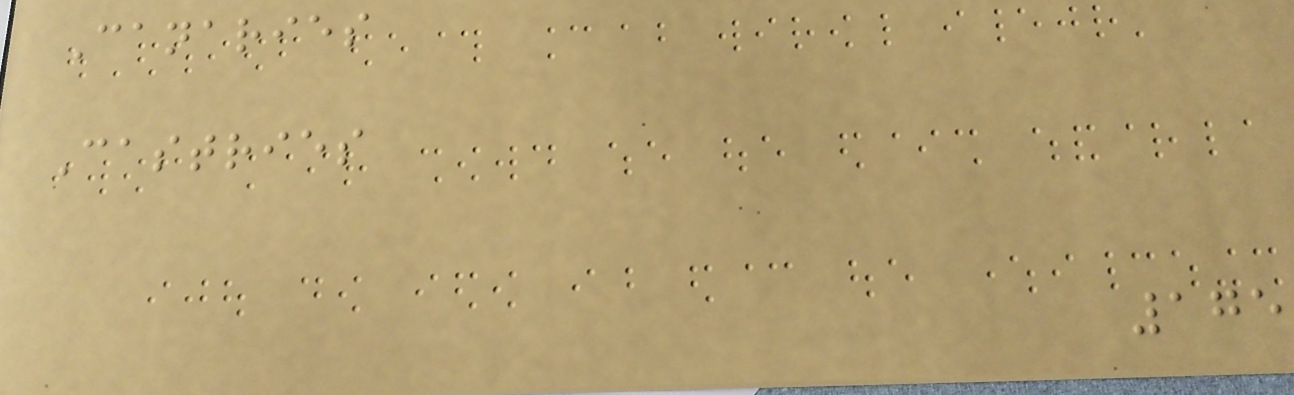Canaries
Castries
175
